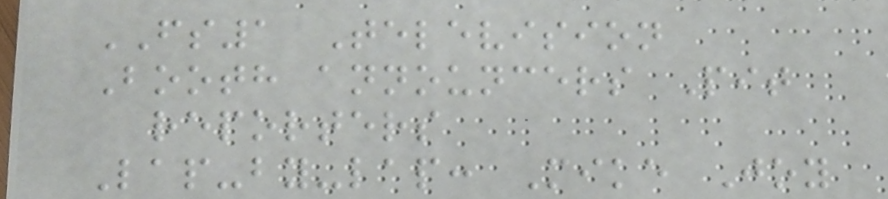FS1 Television
Booth announcers Pit
reporters
Lap-by-lap: Mike Joy
